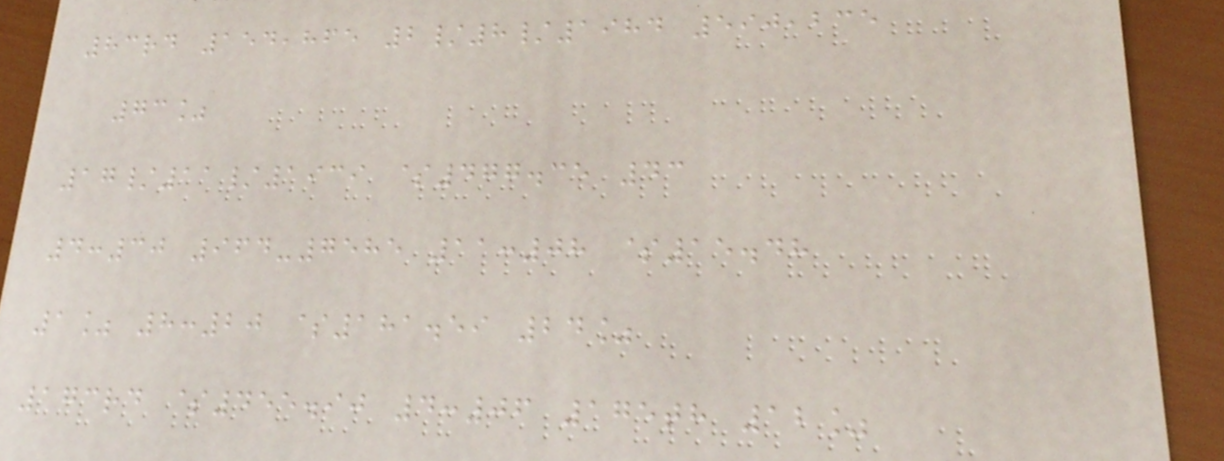83rd 154,865 2/8/1984 590,235
73%
17/11/1939 $477.35 43
4:30 964-7585 11:08 $15.48
1% 8:20 $181.59 24%
173rd $455.90 4:06 175th 12%
